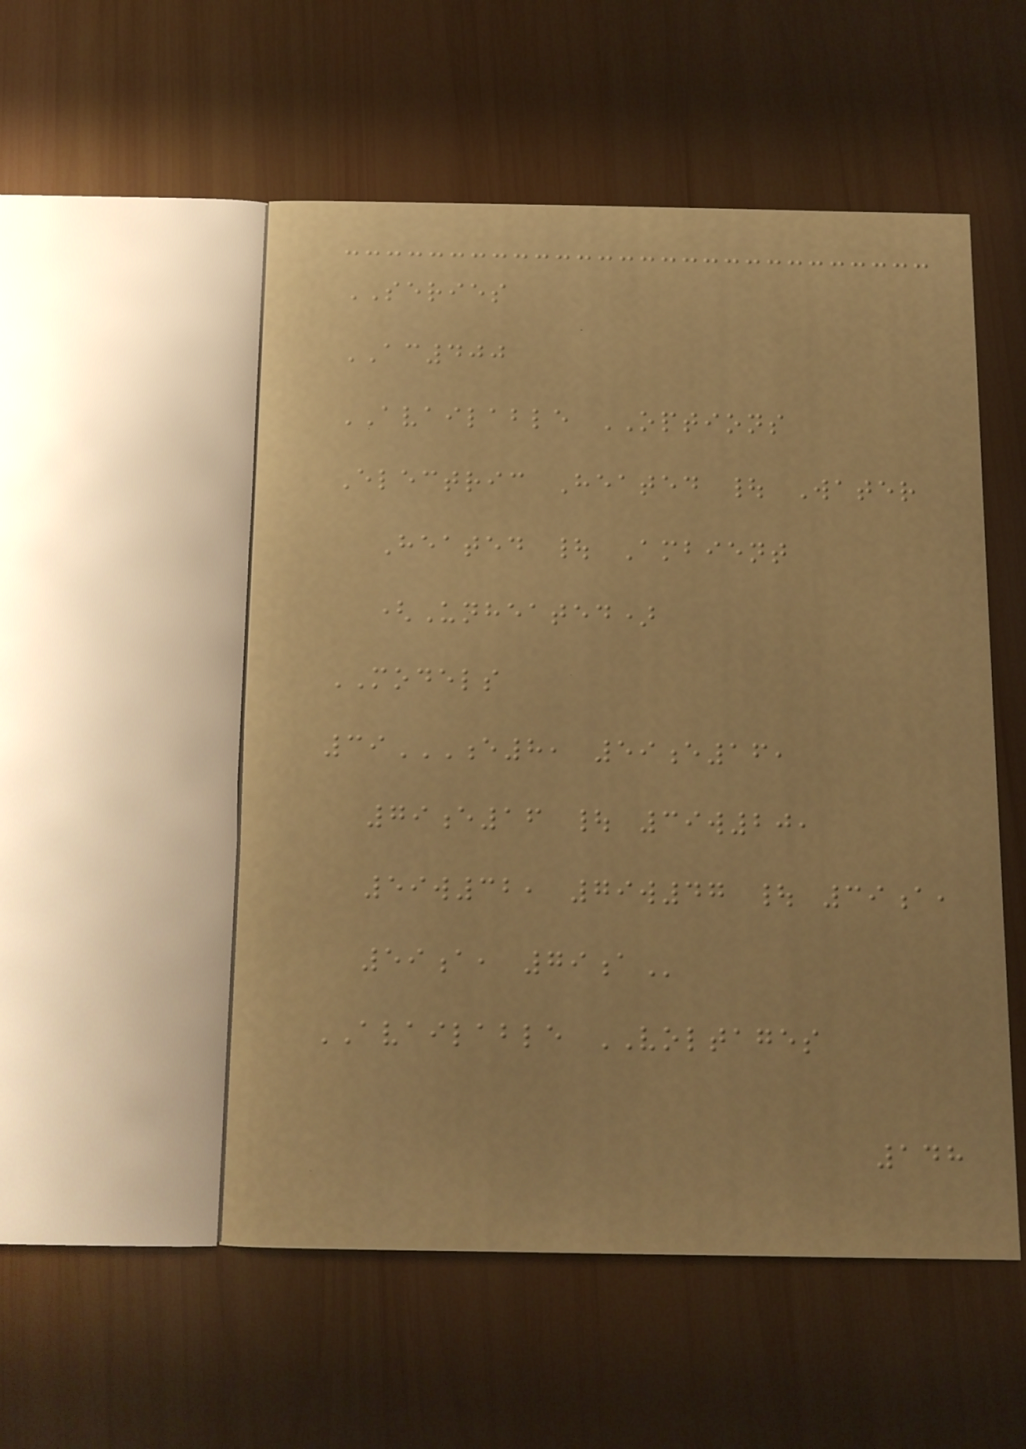SERIES
AC400
AVAILABLE OPTIONS
Electric Heated | Water
Heated | Ambient
(Unheated)
MODELS
39E8, 59E16,
79E16 | 39W20,
59W32, 79W47 | 39A,
59A, 79A
AVAILABLE VOLTAGES
148
